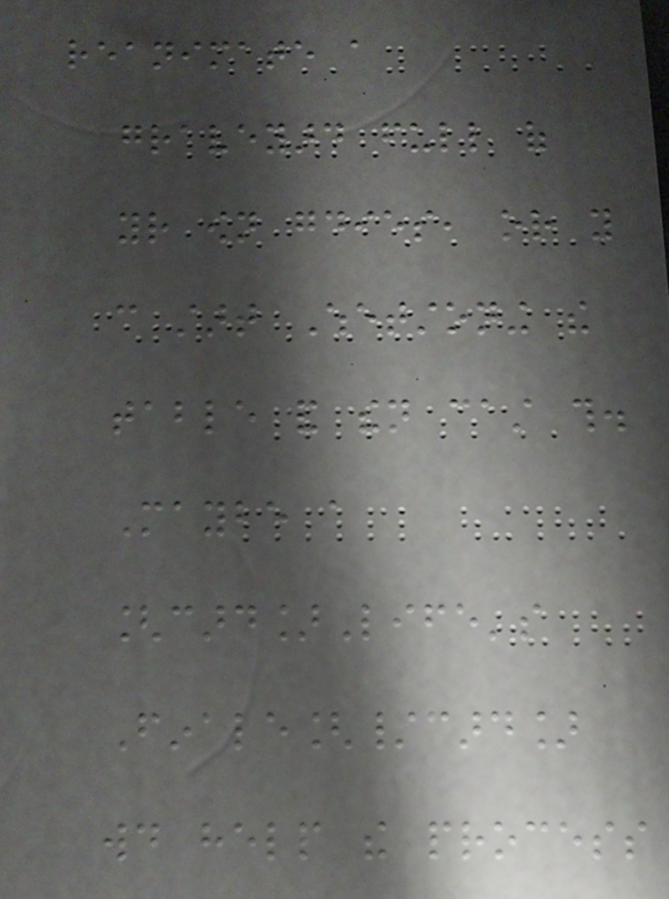reanimate a
graveyard full of
your own goodies, or you
can start Whetstoning the
table and then cast this.
Maybe a
[card]Life's
Finale[/card]
would help the process
